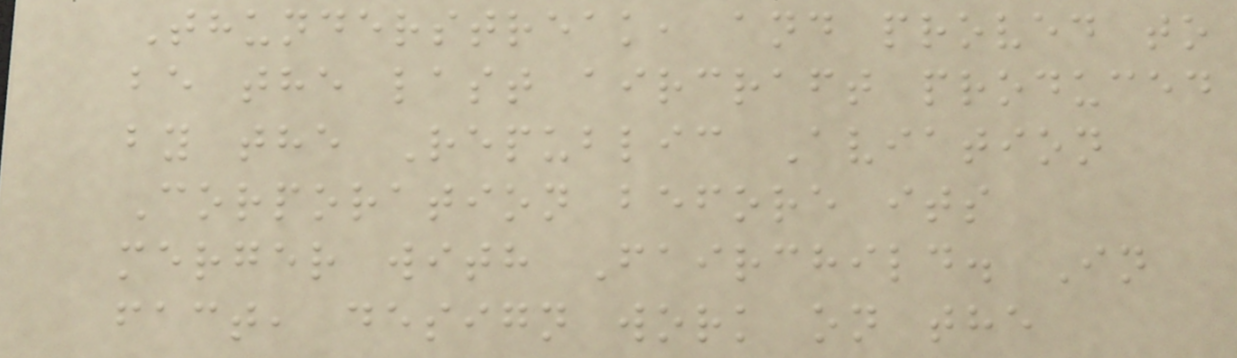Thunderstreak, and proved to
be the last aircraft produced
by the Republic Aviation
Corporation before its
merger with Fairchild. In
fact, design work on the
